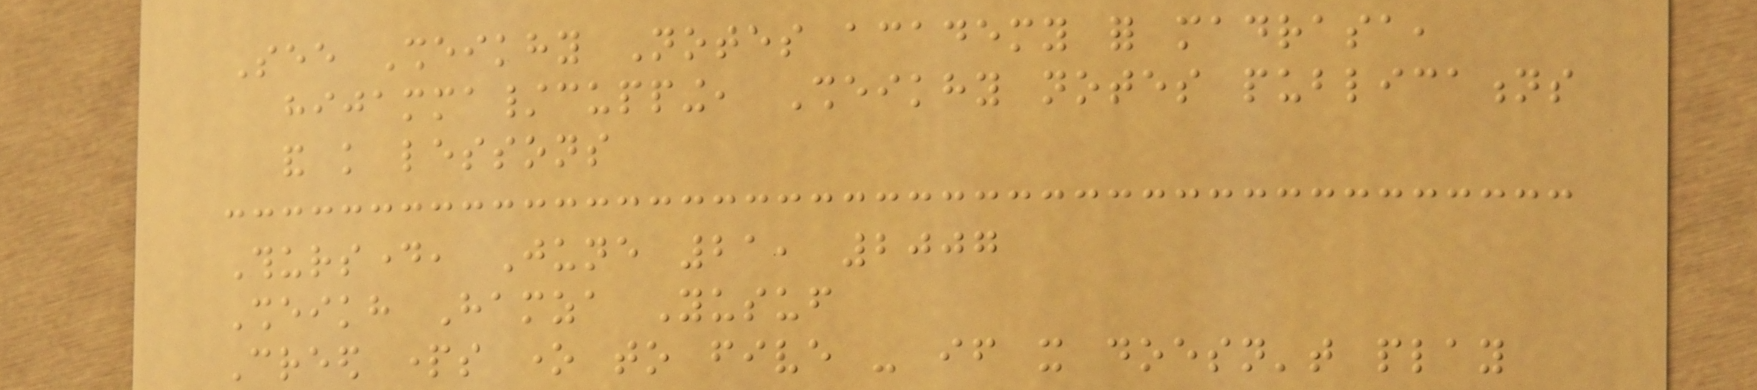See Sheikhy Notes academy for madrasa,
hijamma/cupping, Sheikhy notes publications
and knowledge lessons
Thursday, June 21, 2007
Sheikh Hamza Yusuf
Creed parts one to five - if it doesn't play
